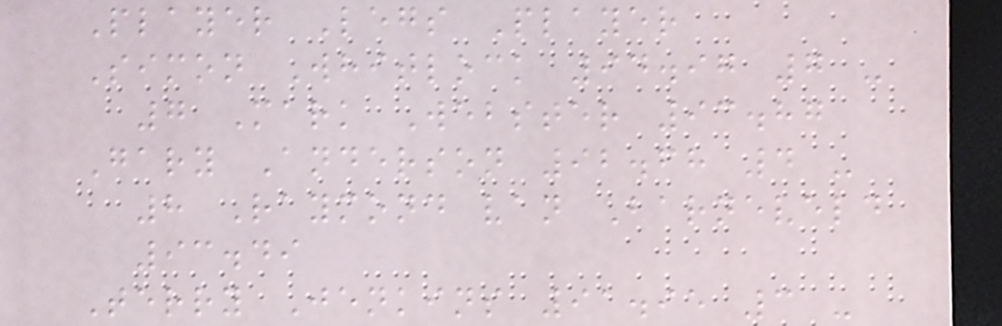Player Legs Player
Simon Whitlock 94.97 7 -
7 Mark Webster 93.87
Gary Anderson 92.68 4 -
8 Raymond van Barneveld
93.49
Terry Jenkins 91.95 3 -
